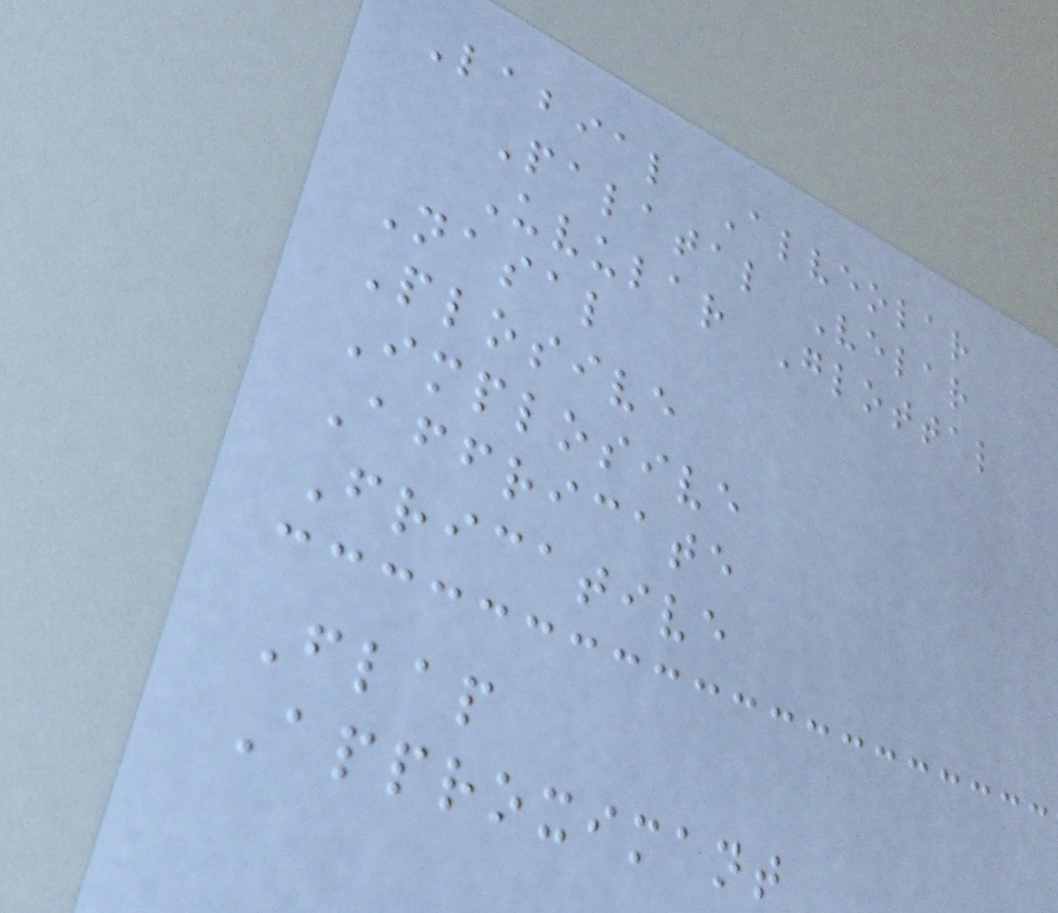Labial Alveolar
Palatal Velar
Uvular Glottal
Nasal
Plosive
Implosive
Affricate
Fricative
Flap
Approximant
